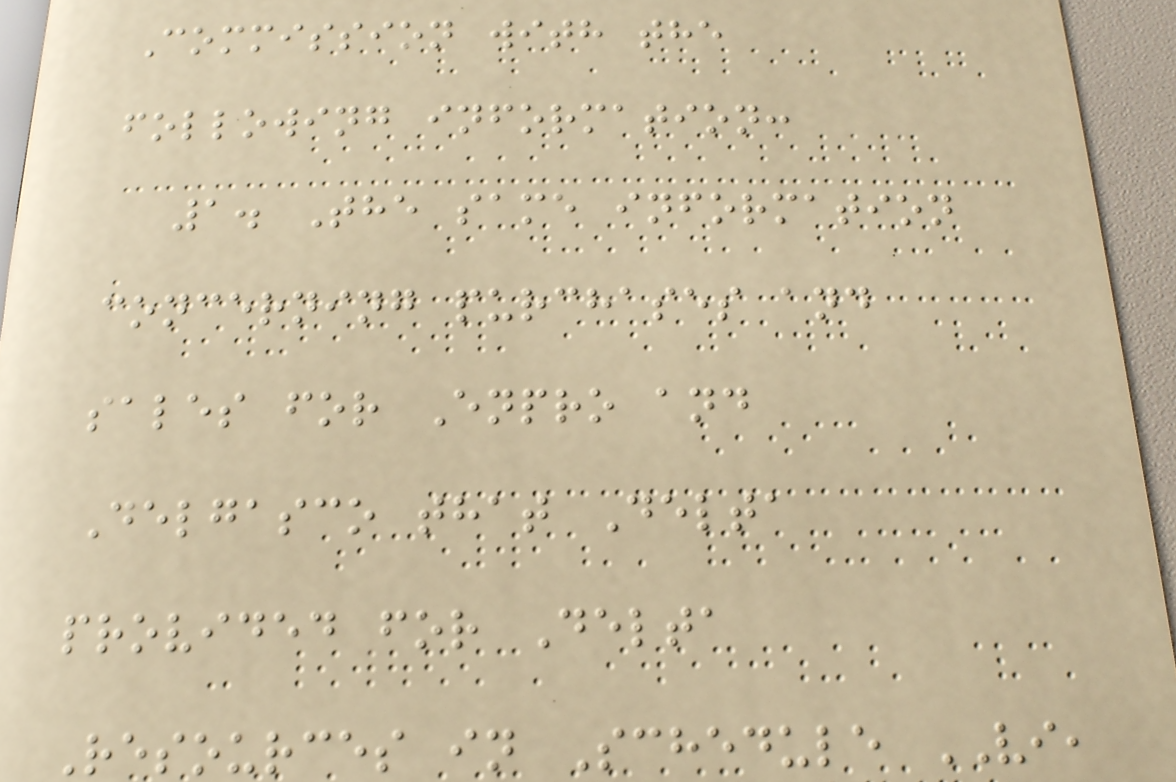Commission with the
following information:
1. The same information
concerning purchases and
sales for Enpro and
Delgasco that Delta
provided for Delta
Resources in Schedule VI,
